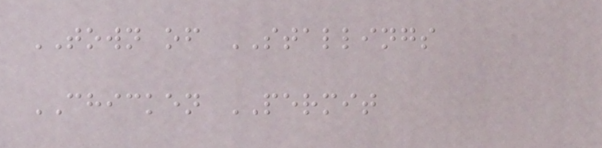TOWN of STALLINGS
CHICKEN PERMIT
